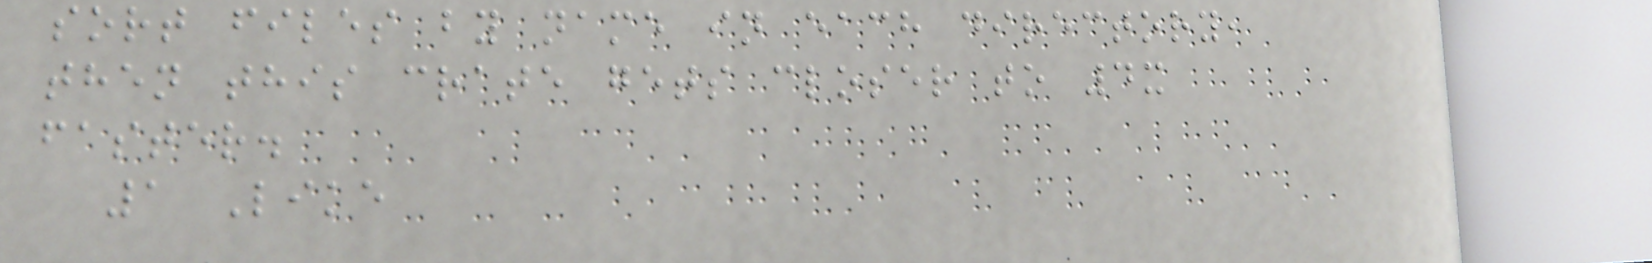sort files by name in each directory,
then this crate gets closer to 4x
faster.
1 Like
